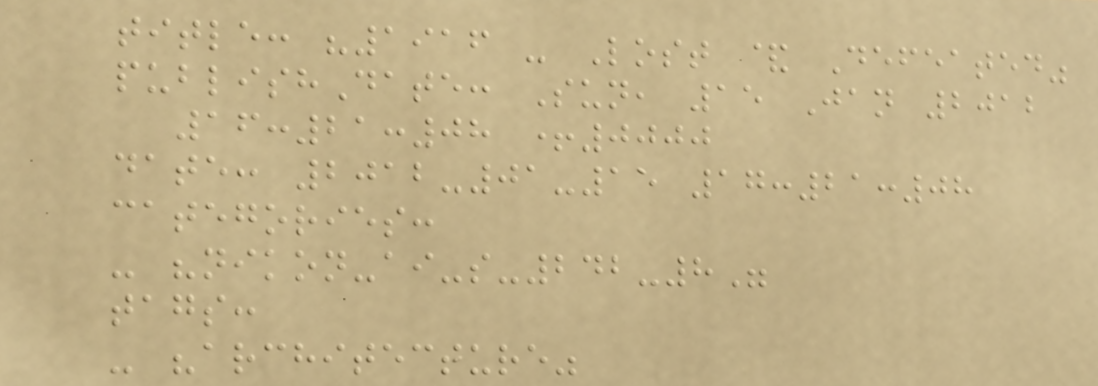title: "1916 - Lost & Defeated"
publishDate: Sun, 15 Jan 2012
16:21:08 +0000
date: 2012-01-15 17:21:08
categories:
- "nikon-ai-s-242-8"
tags:
- "architecture"
